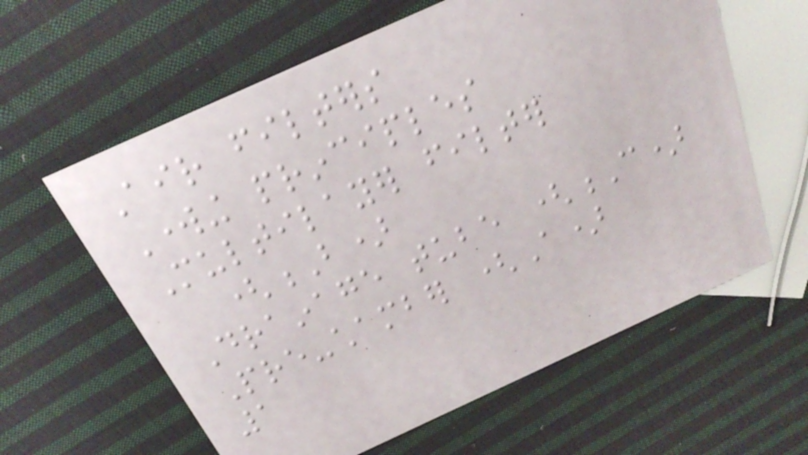Air filters
Working principles
Multilayer filter
(B)
Drainage tube (C)
Pre-chamber (A)
1
